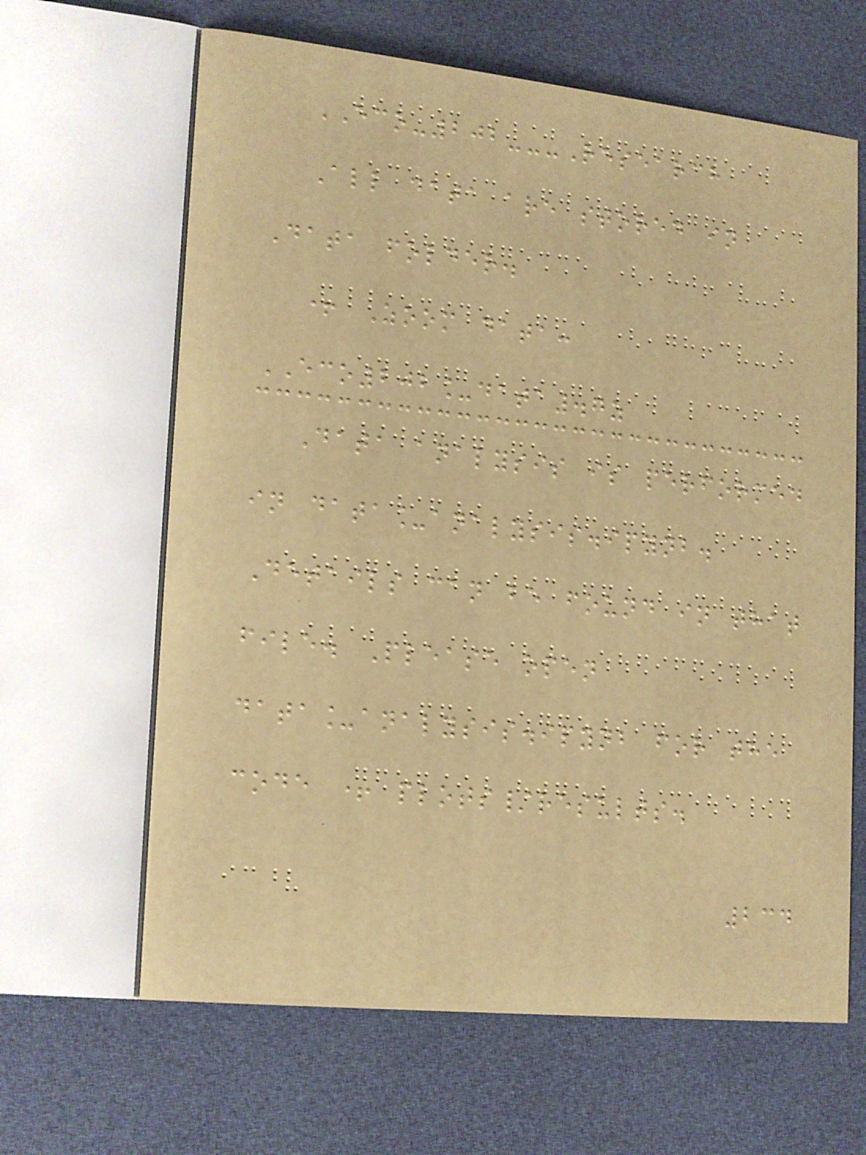ECO-202---Research
All data are stored in
Data folder.
+ Zoom data:
ECO202_data.7z
Data analysis is performed
in data_analysis.ipynb.
Details can be found in that
file. Please open
data_analysis.ipynb for the
code + plots/results.
234
